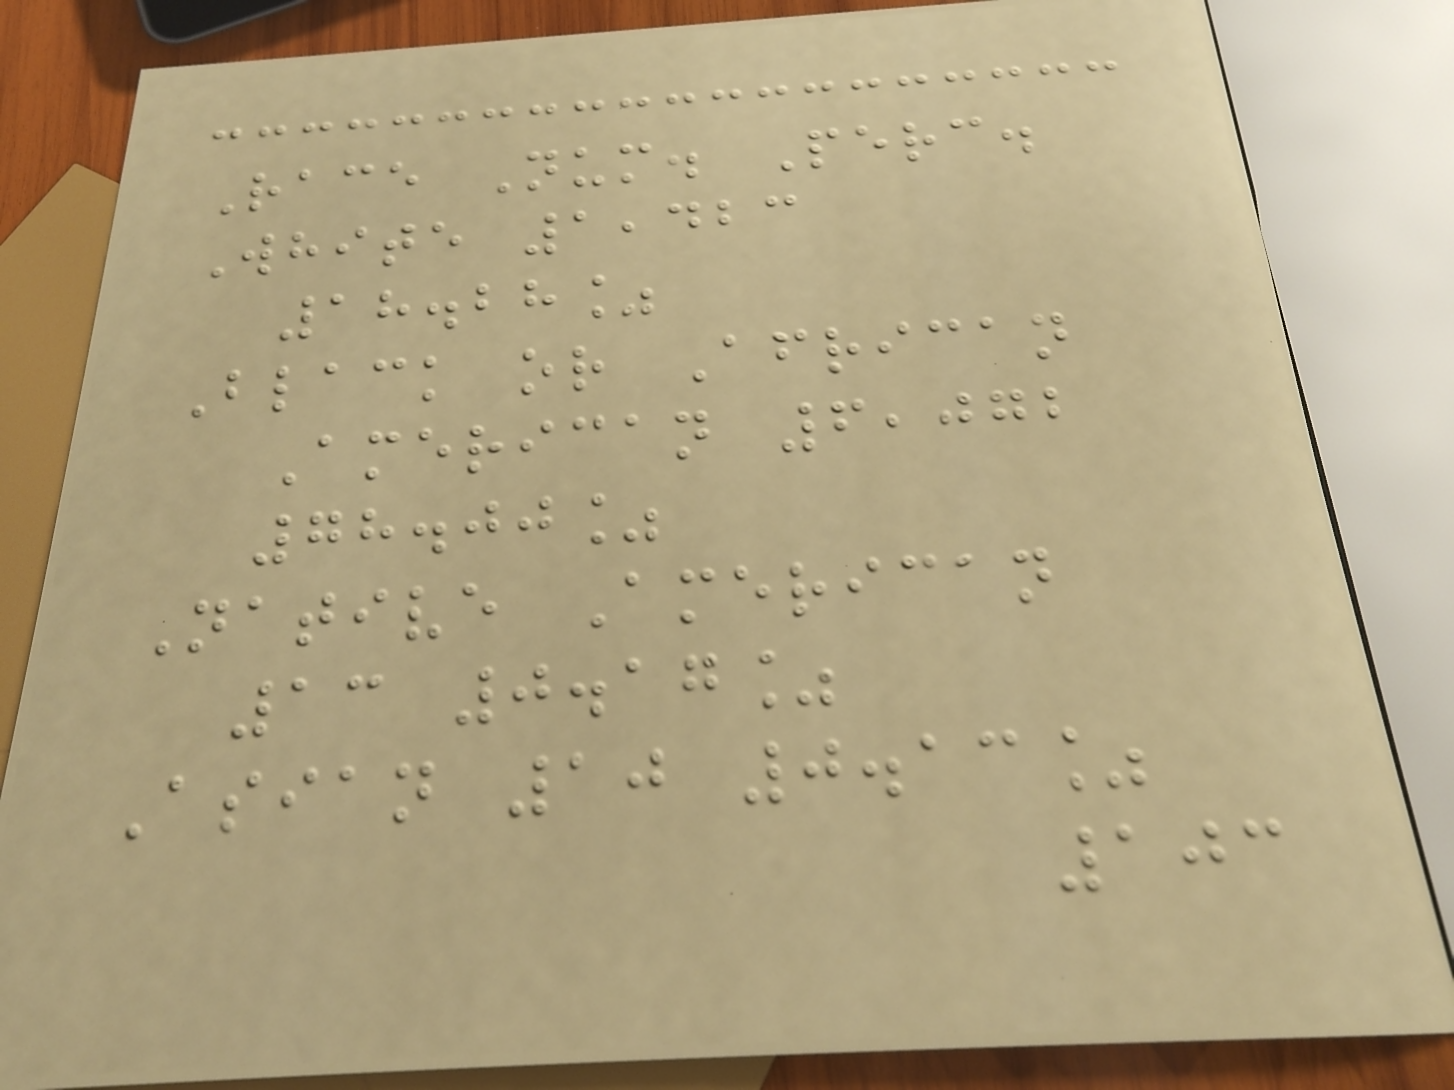Race Num. Perc.
White 1,423
18.28%
Black or African
American 6,072
78.00%
Native American
13 0.17%
Asian 10 0.13%
103
